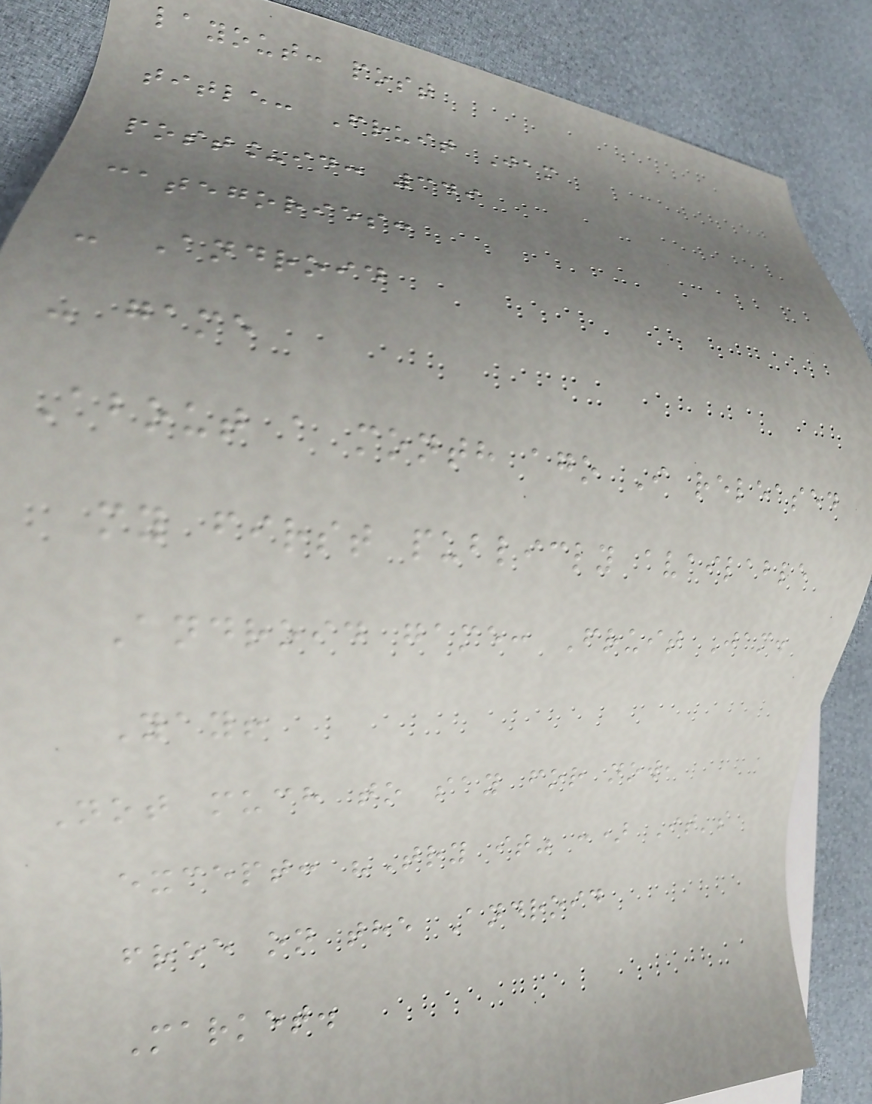layout: post
title: Fruit Jam
post_id: 349
categories:
- Android
- game
About a month ago I released
my first publicly available
Android game: Fruit Jam.
Yay!
Not much to say for now,
except: "Try it" :) It's
free on the Android
Market.
